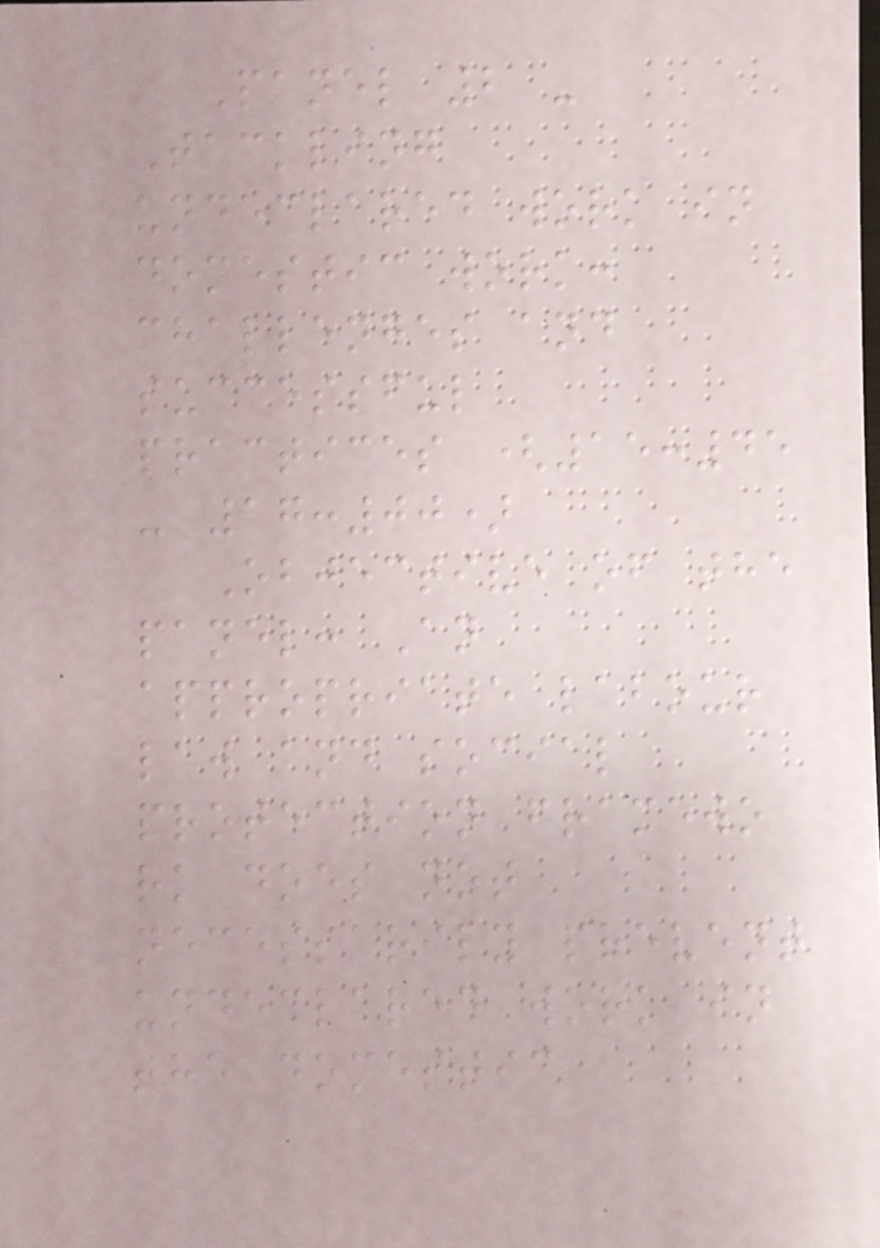Panel 2 -
Tackling
undeclared work in
domestic work:
challenges and
successful
practices (15:45
- 17:00)
Objective of the
panel: An
appropriate labour
law and social
protection framewo
rk does not
necessarily prevent
undeclared work in
the domestic
